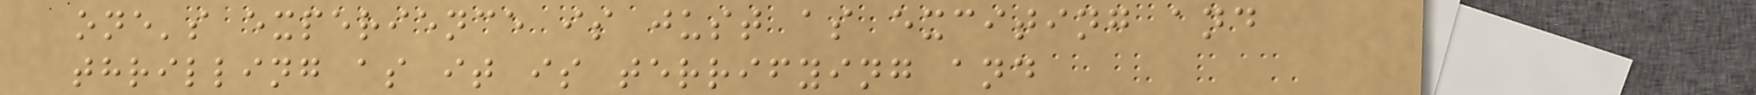one's experience is just as exciting and
thrilling as it is terrifying and
